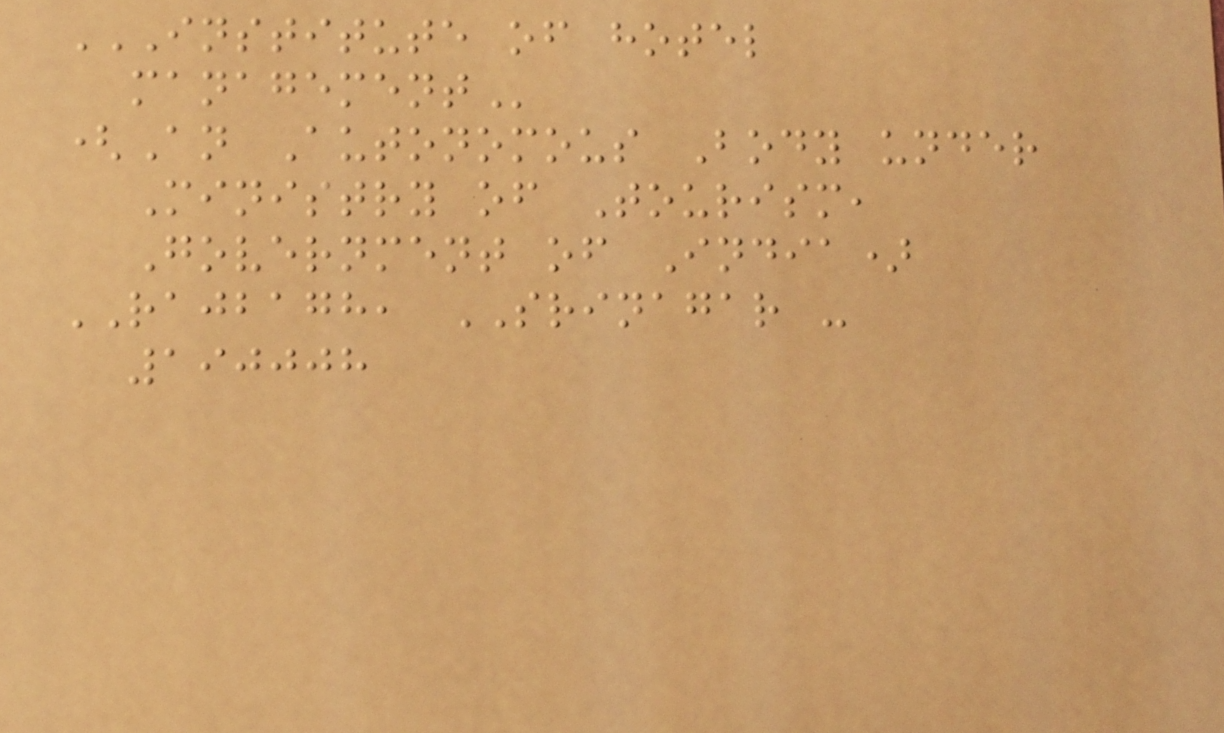INSTITUTE OF HOTEL
MANAGEMENT
(An Autonomous Body under
Ministry of Tourism,
Government of India)
RAJBAGH, SRINAGAR -
190008
